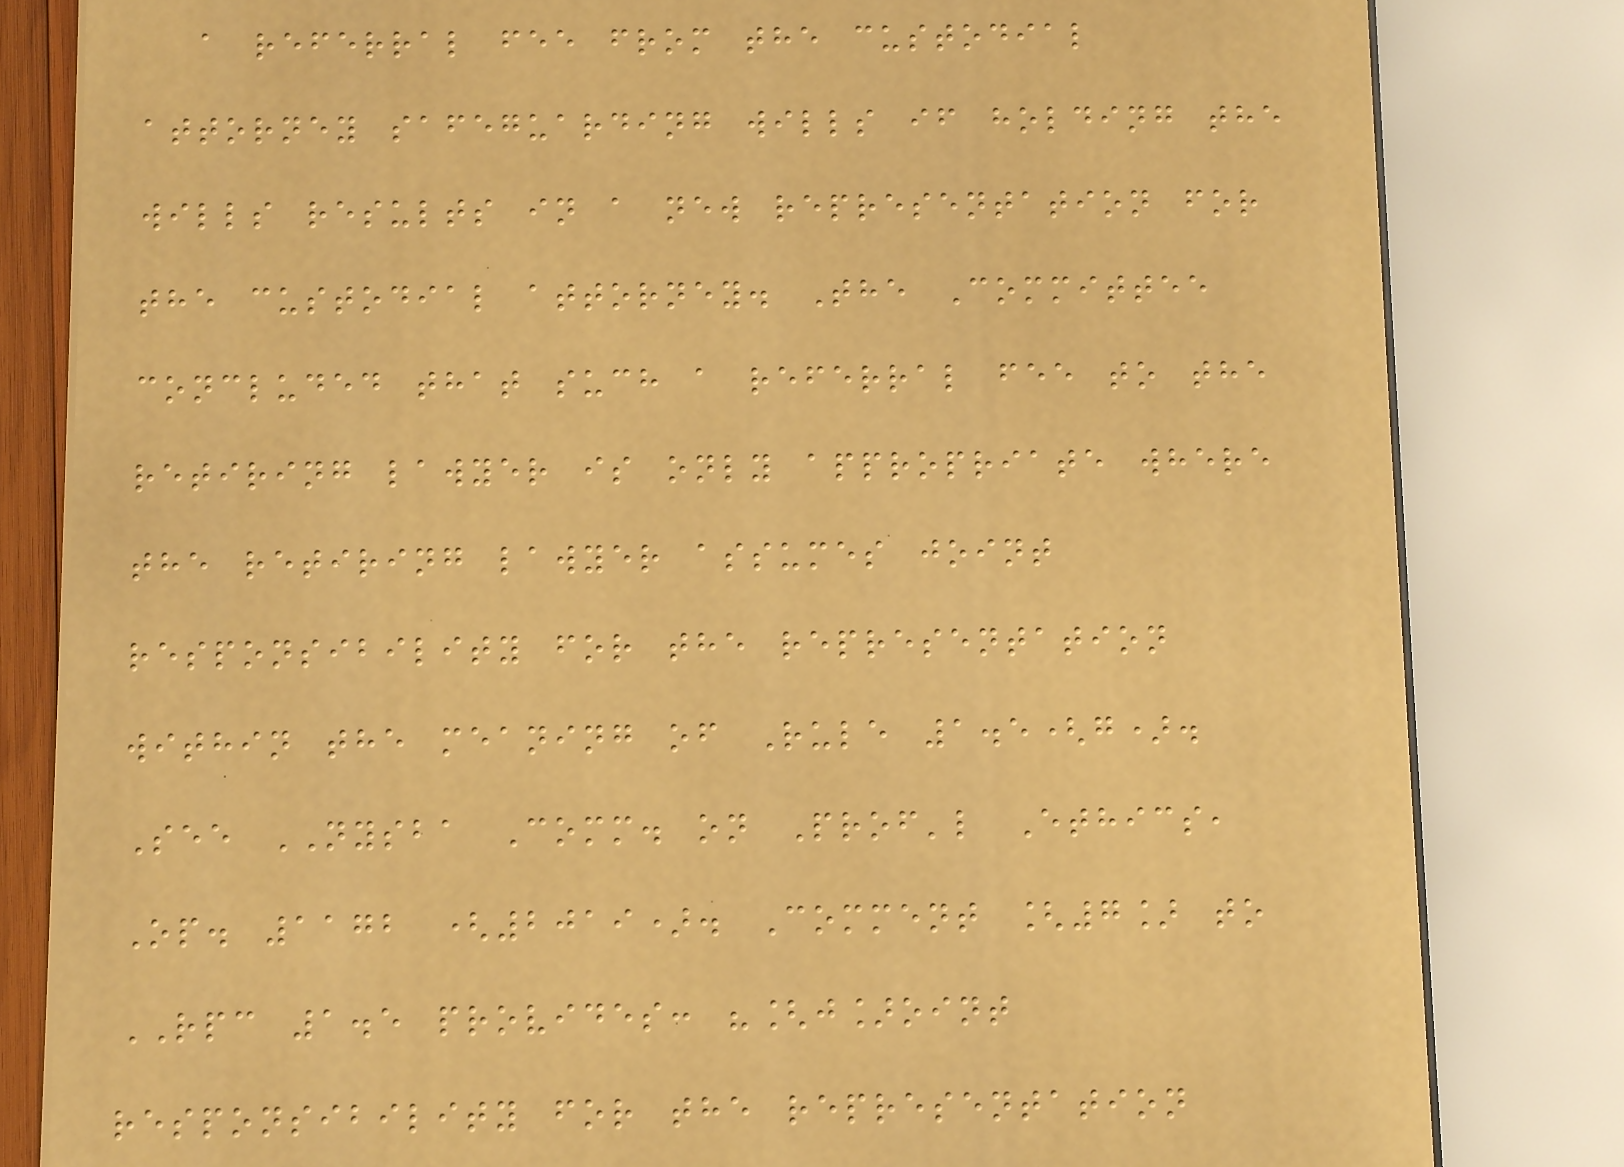a referral fee from the custodial
attorney safeguarding wills if holding the
wills results in a new representation for
the custodial attorney. The Committee
concluded that such a referral fee to the
retiring lawyer is only appropriate where
the retiring lawyer assumes joint
responsibility for the representation
within the meaning of Rule 1.5(g).
See NYSBA Comm. on Prof'l Ethics,
Op. 1172 (2019). Comment [7] to
RPC 1.5 provides: "[j]oint
responsibility for the representation
